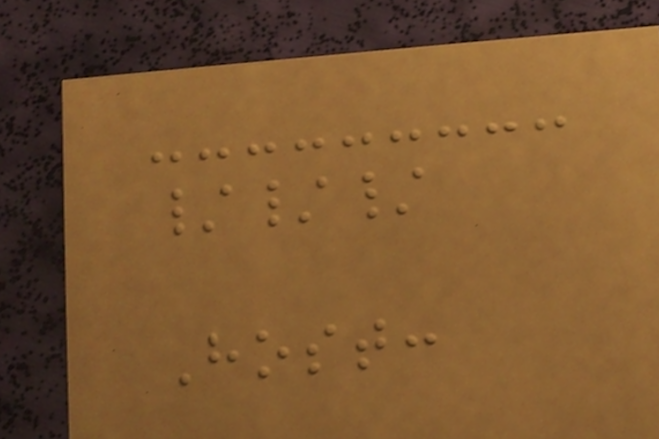///
Host:
